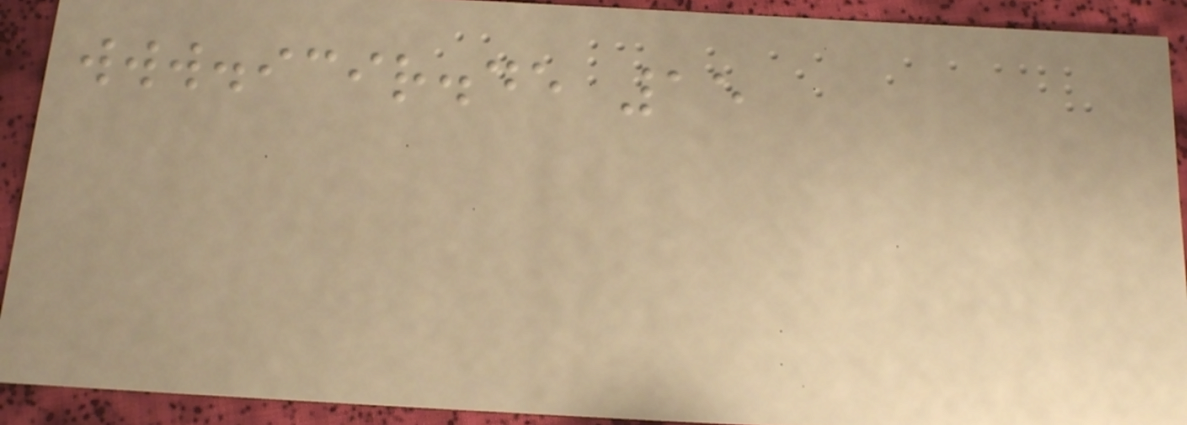www.icir.de 15
